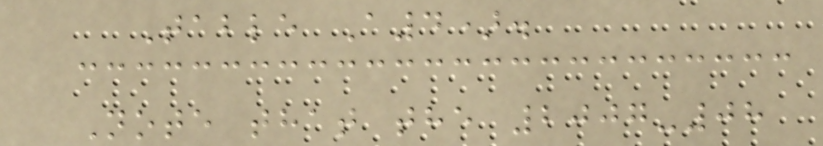Table A4).
Note that the 2007-08
